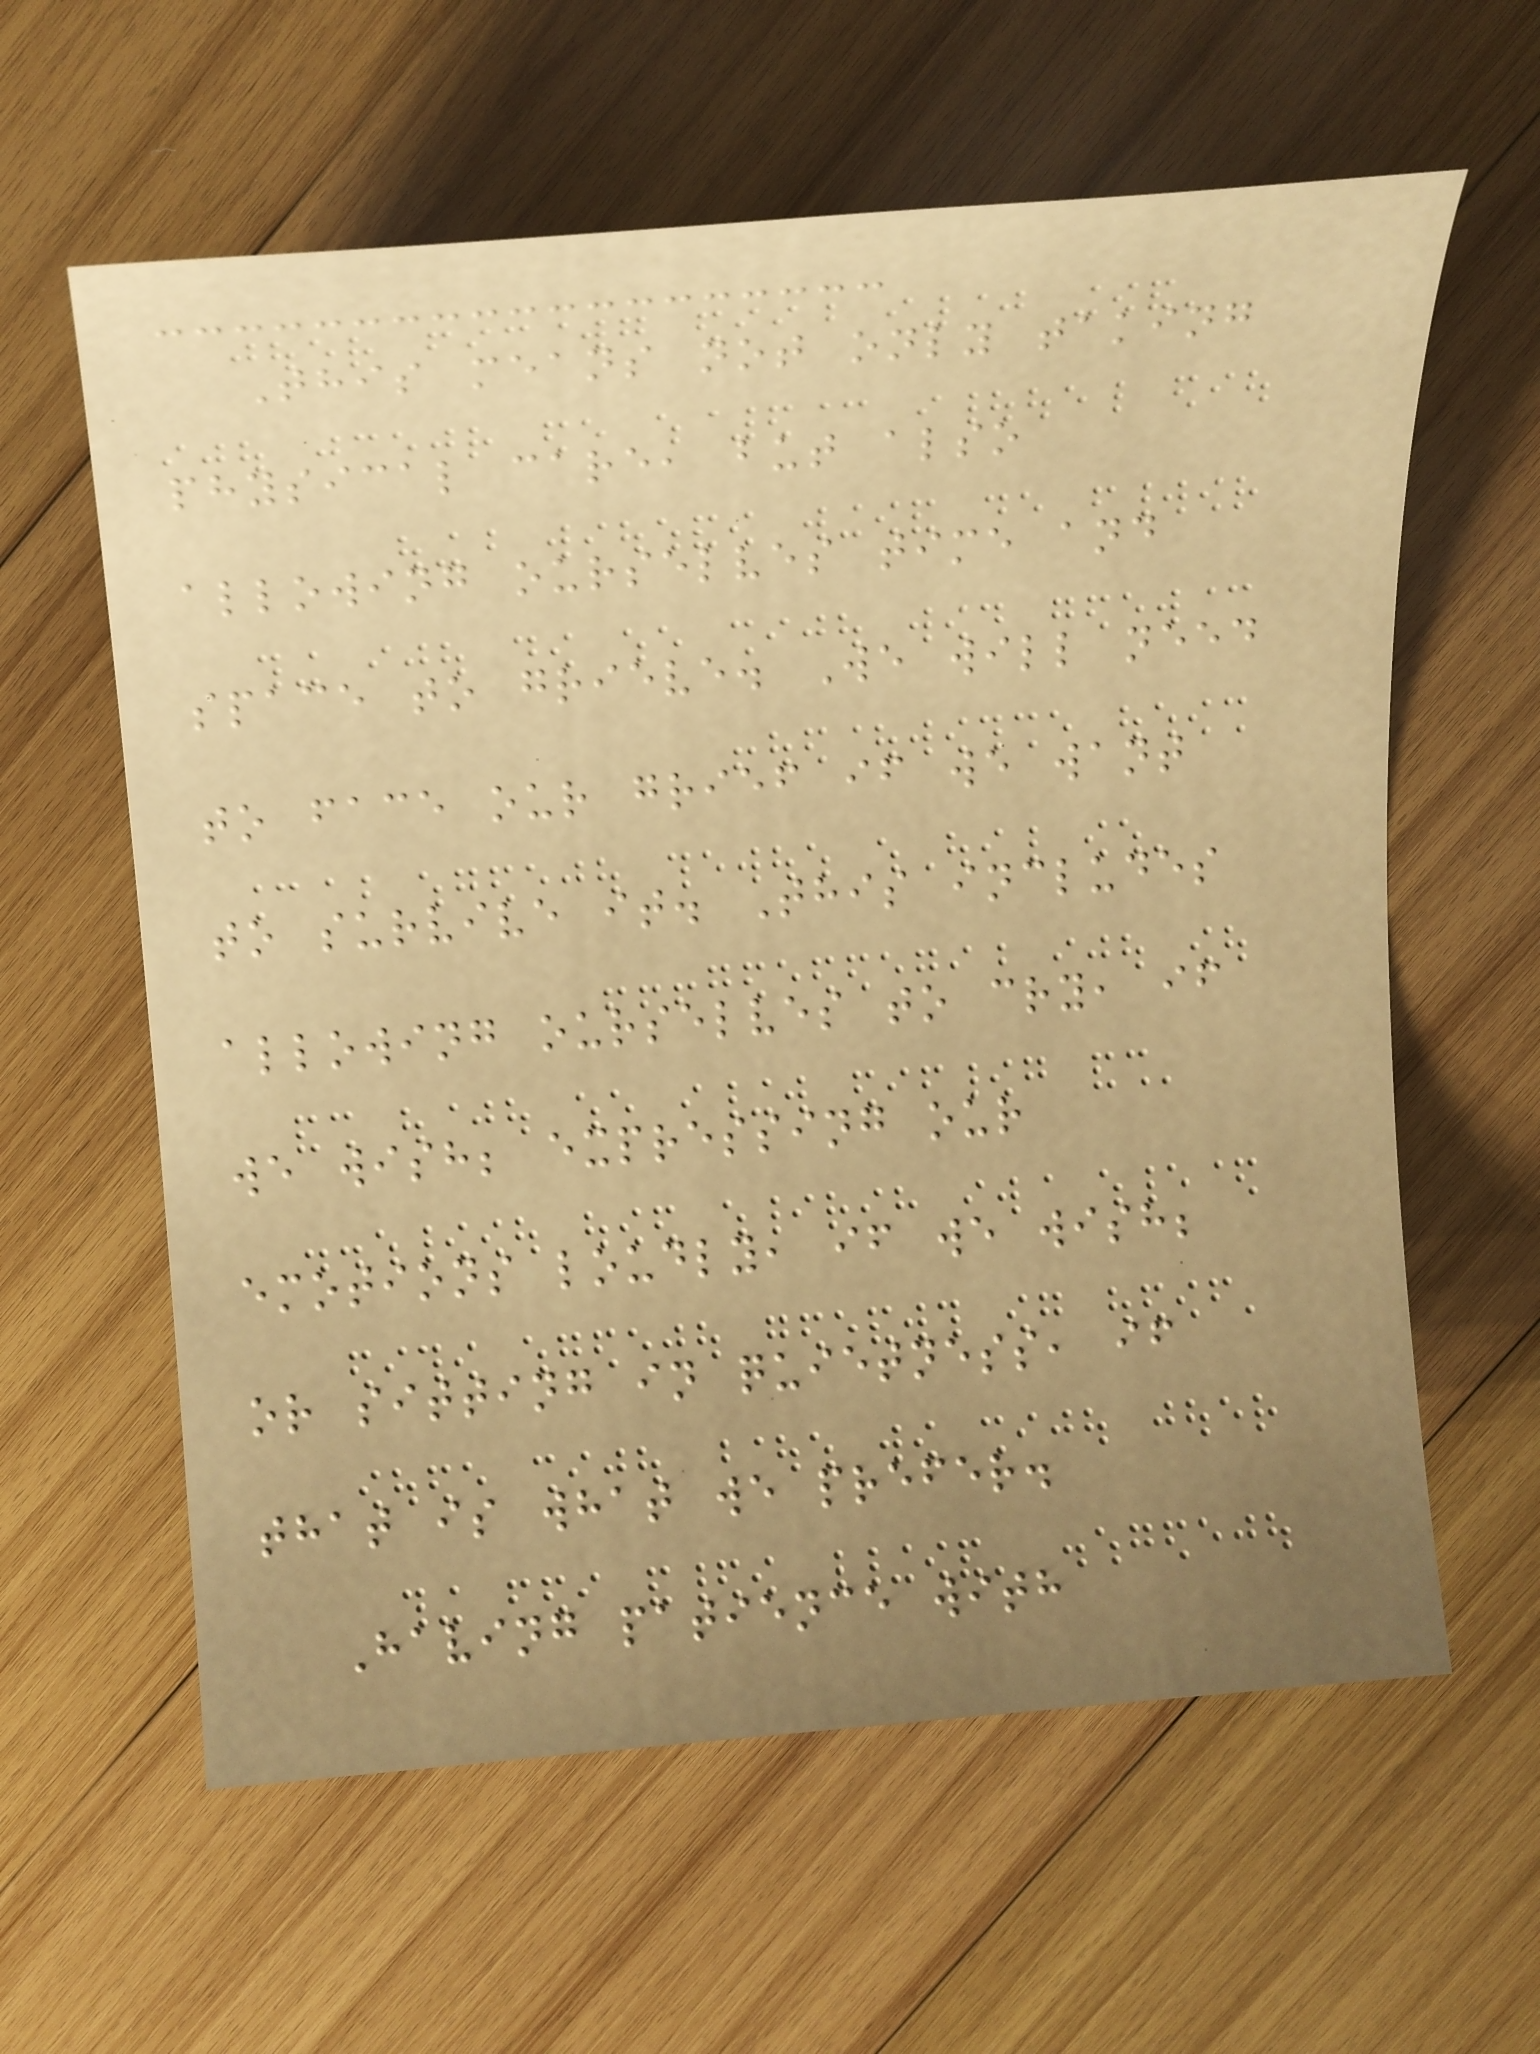This means not only taking
physical care, but also
allowing ourselves time and
space to grieve. We will need
to face our grief if we want
to survive it. This includes
allowing ourselves to cry, if
we wish; expressing our
emotions loudly, if we wish;
or sitting in quietness, if
that is what we prefer.
Having patience with
